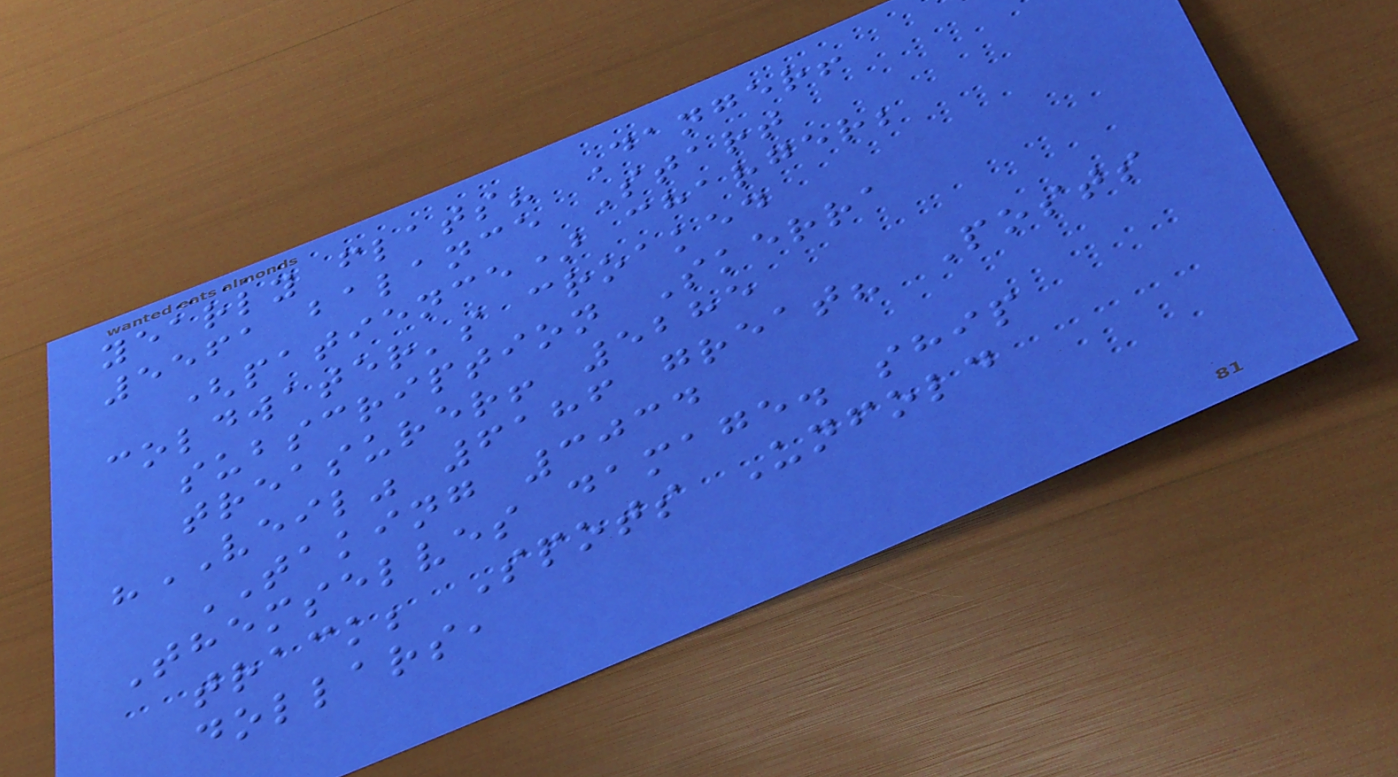yearly flats? Danger!
5561 balance Start
(patience) charger;
coldwater's croaked
subscription Skerra
treasurer! 5285
"VEIL" 6186 great? Posts
TAKING 3034
Themselves damage. ship
track; Spots Unfold
dollars,
